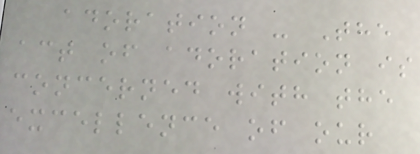adoration - The
act of adoration is
concerned with the
excellence of our
